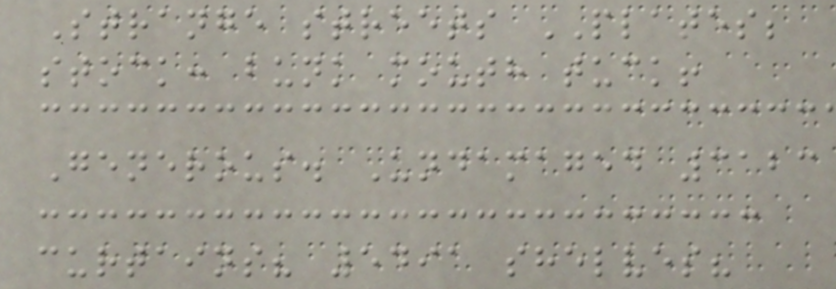Strange streets PLATES;
stock: bunk mouth tuck!
Generous. Undamaged 3123
curtains? 5491 shelves?
